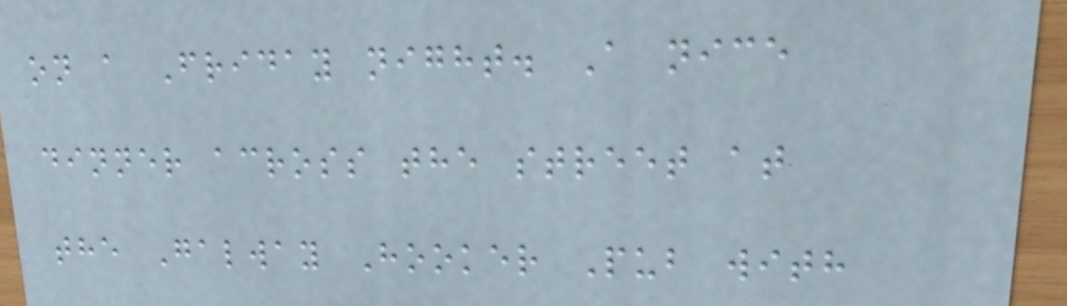on a Friday night. A nice
dinner across the street at
the Galway Hooker Pub with
